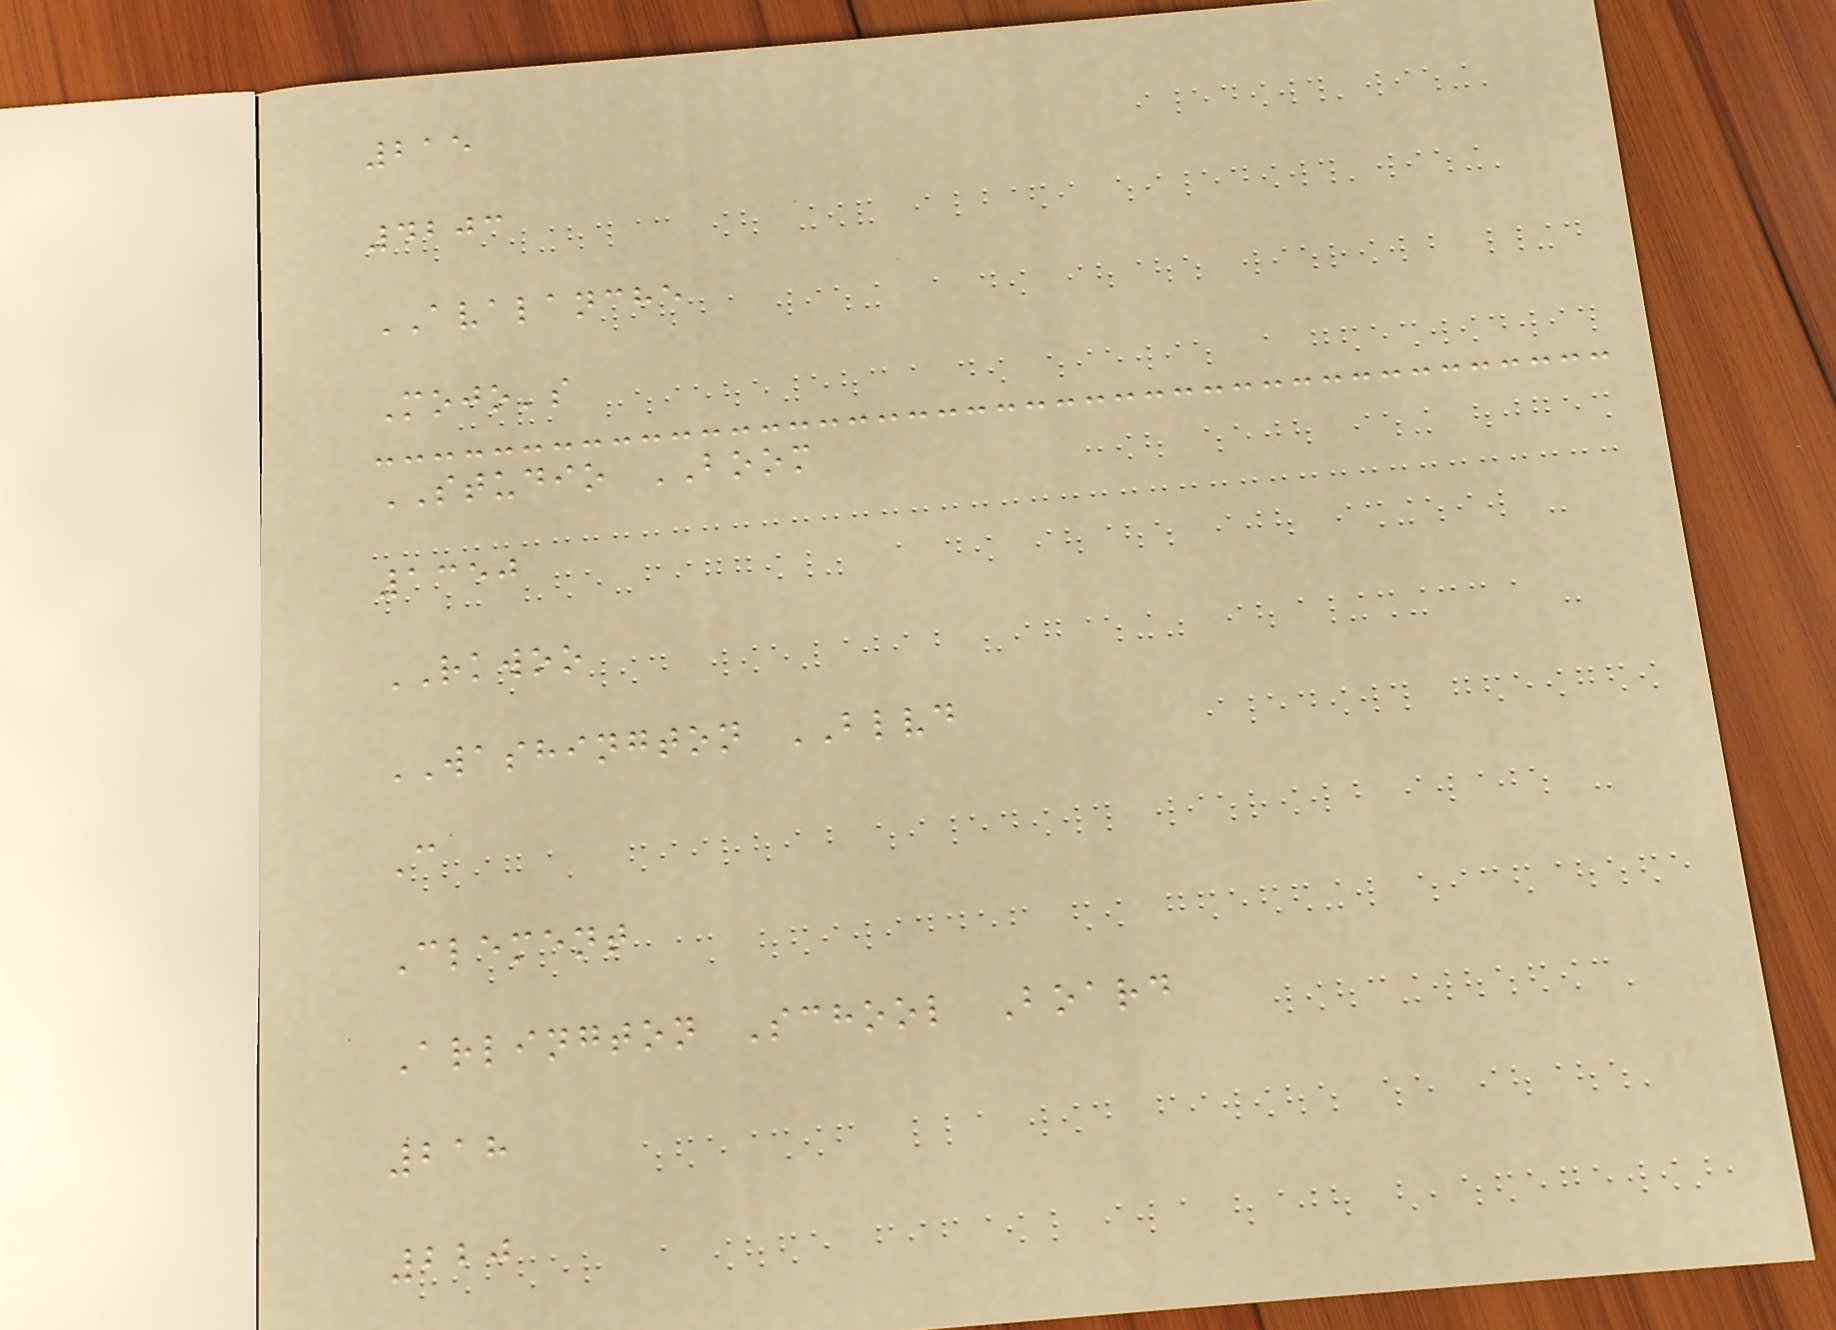215
4203
AVALANCHE
Mojo's
STUDIO BOOM
1350
RKWOO
WASHINGTON BLVD
C
Clement
Arlington School Board
218
220
